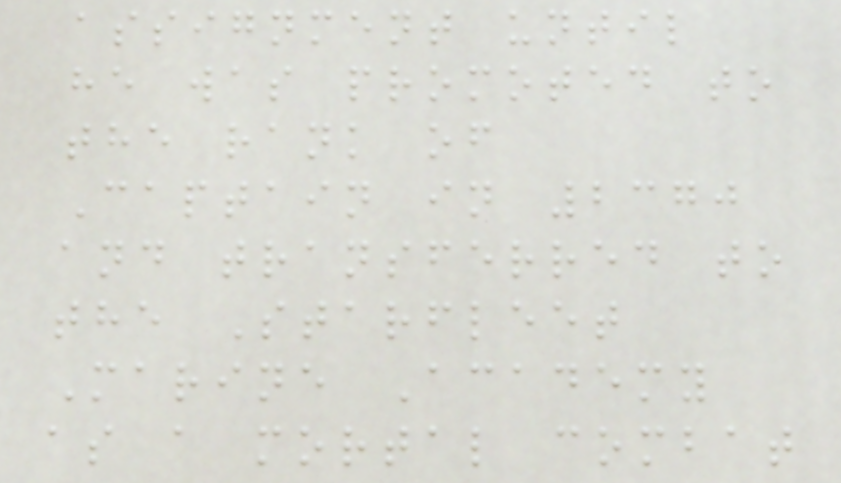assignment until
he was promoted to
the rank of
Captain in 2370
and transferred to
the Starfleet
Marine Academy
as a mortal combat
